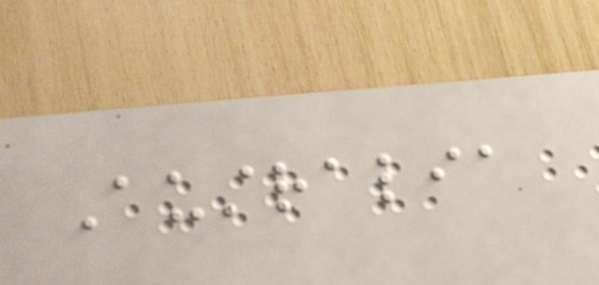Australia
